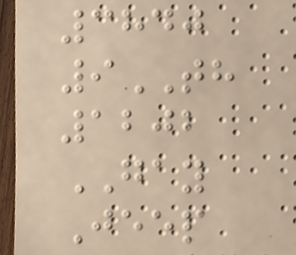3840
9TH
1202
GAY
Jeep
